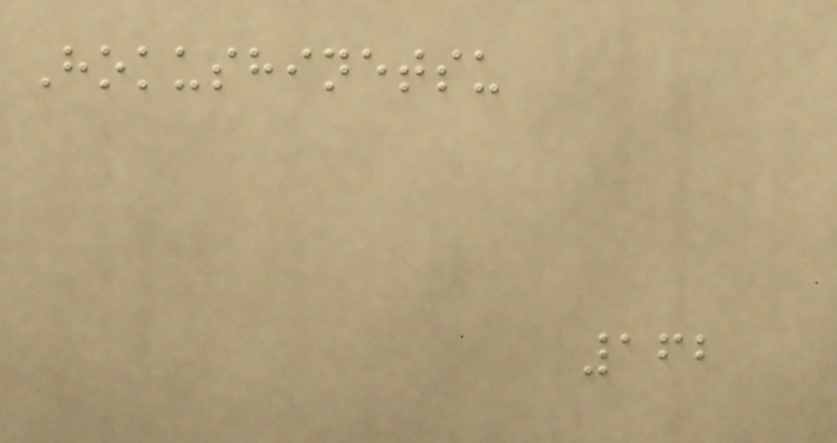Hokushinetsu
162
